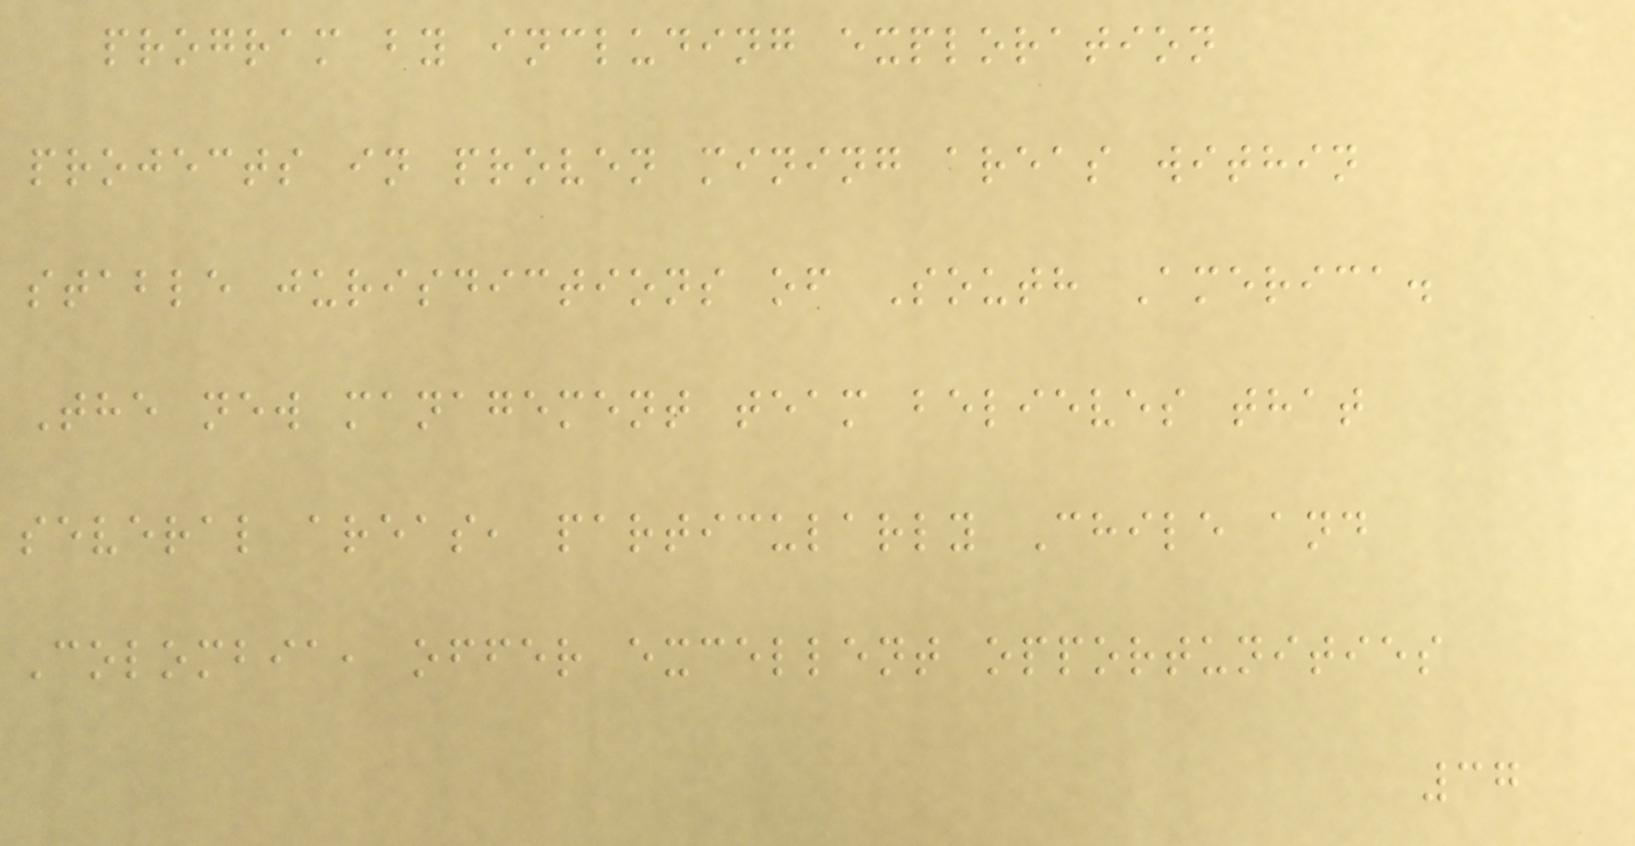program by including exploration
projects in proven mining areas within
stable jurisdictions of South America.
The new management team believes that
several areas, particularly Chile and
Colombia, offer excellent opportunities
37
